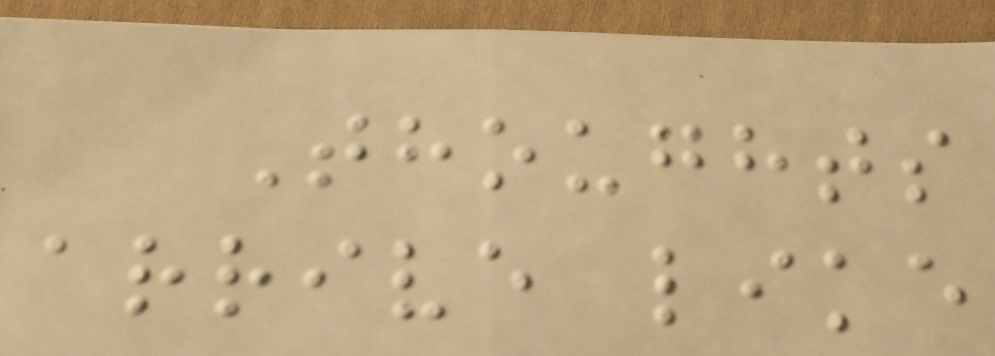Thoughts
arrive like
